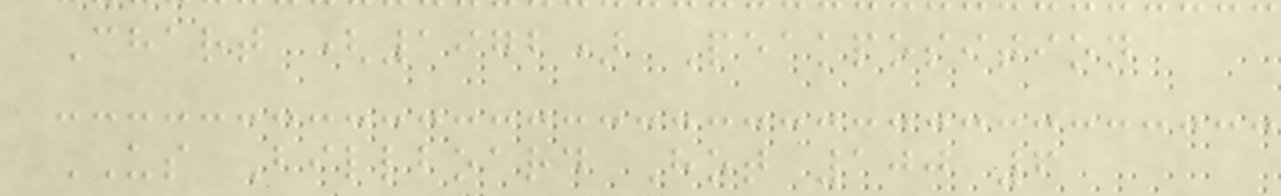Chart (1972) Peakposition
US Billboard Hot 100 6
